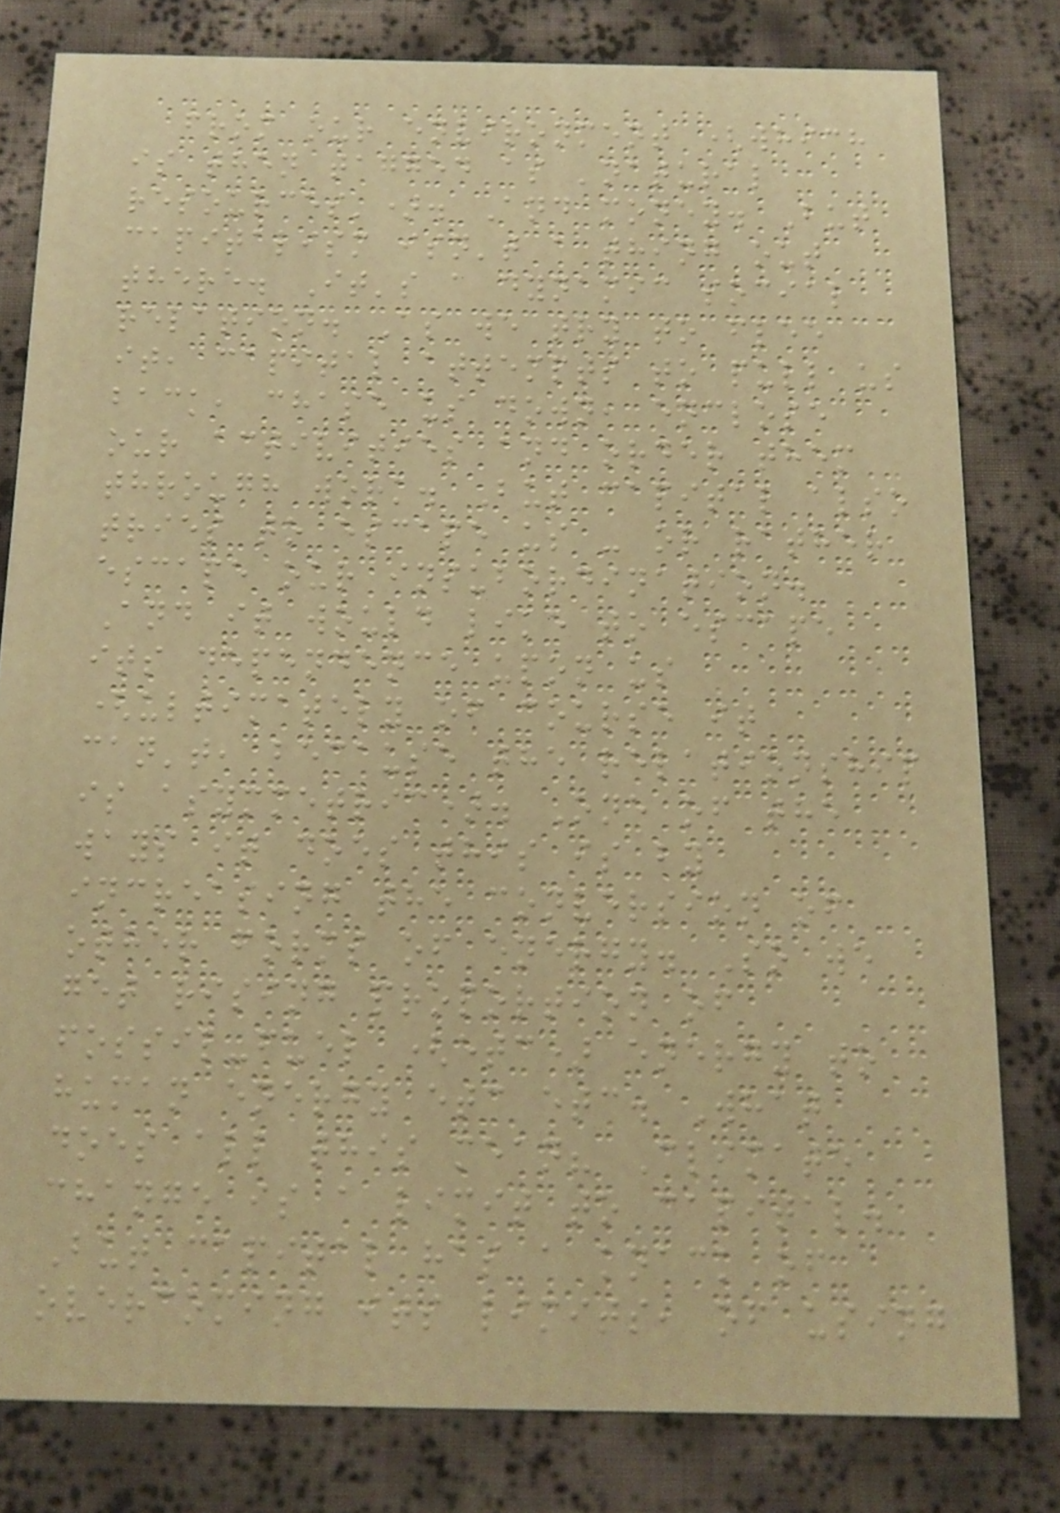from our environment (which
is then tagged as 'natural
resources'). And money. But
capitalism isn't a thing out
there. It's a dynamic social
relation. As we try to flee
it, capital attempts to pull us
back, chase us down, enclose
our activities and order them
through work. But capital also
tries to escape us - or rather
escape our insubordination.
And it would like to escape
its dependence upon us
(ultimately of course it
can't, because the relationship
is asymmetric). One of the
ways it does this is by
increasing the conversion of
other forms of energy. So we
get rising proportion of
fossil-fuel (etc) energy to
human energy etc etc. What
does all this mean? Climate
change is a limit to capital.
But capital has a knack of
overcoming its limits, of using
